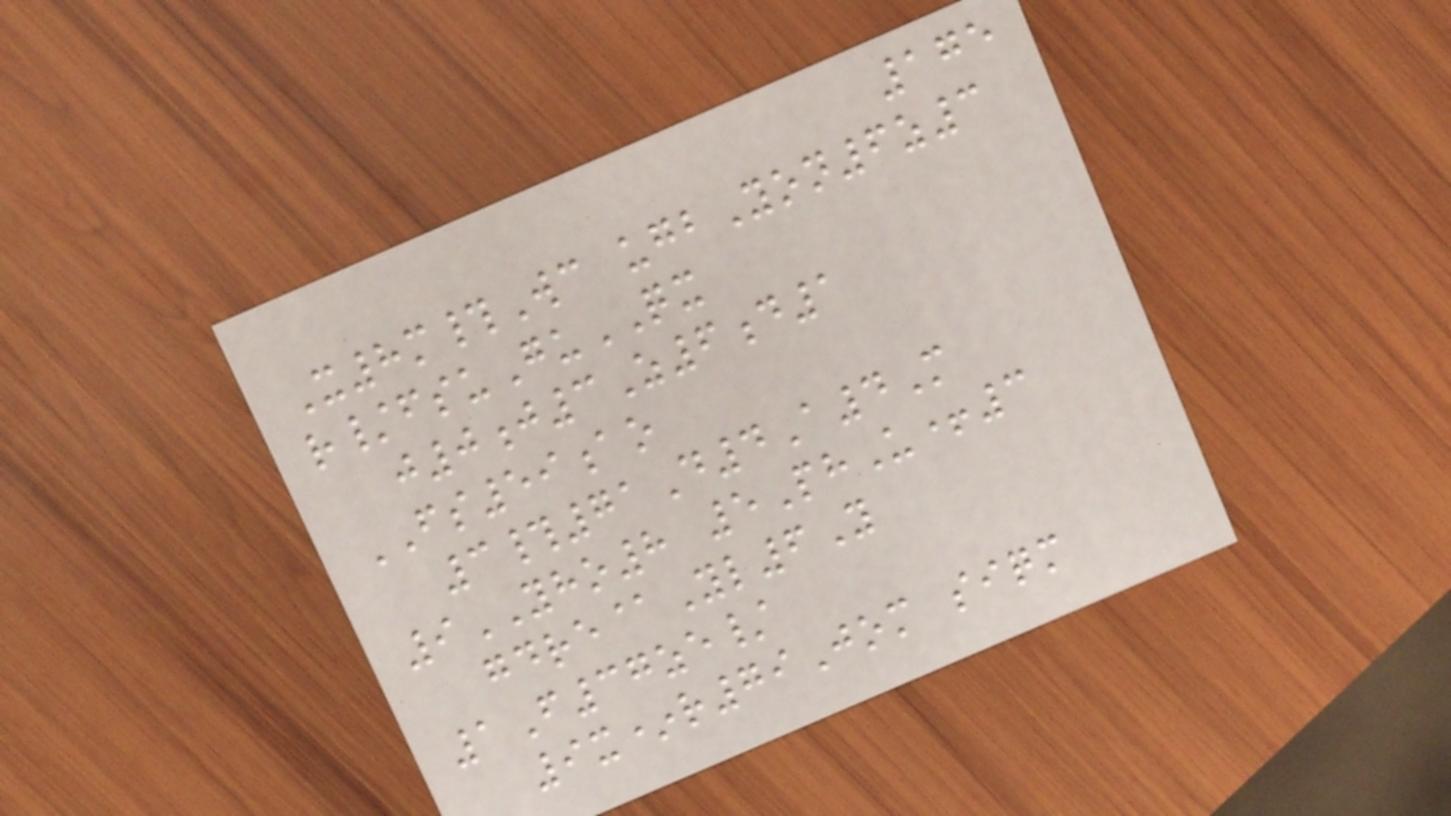175
X8m#Wc ugbYon6z3
r/fsuGuQX
j0j3Z6d1
FS59ao
3#71D4A4M
9YHO8 5PhU+3
gdre@Yl6Y
1F37ze/
9x*r79Jom siqm
